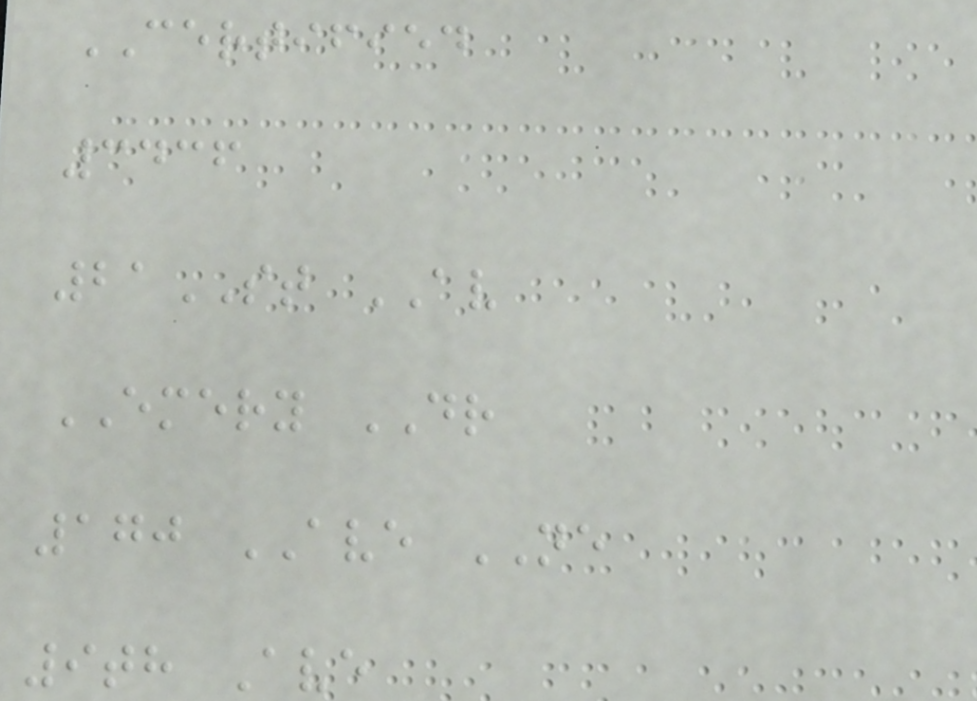CERTIFIED
3436
21ST AV
EMERY DR
170 AVE NE
9th Ave
